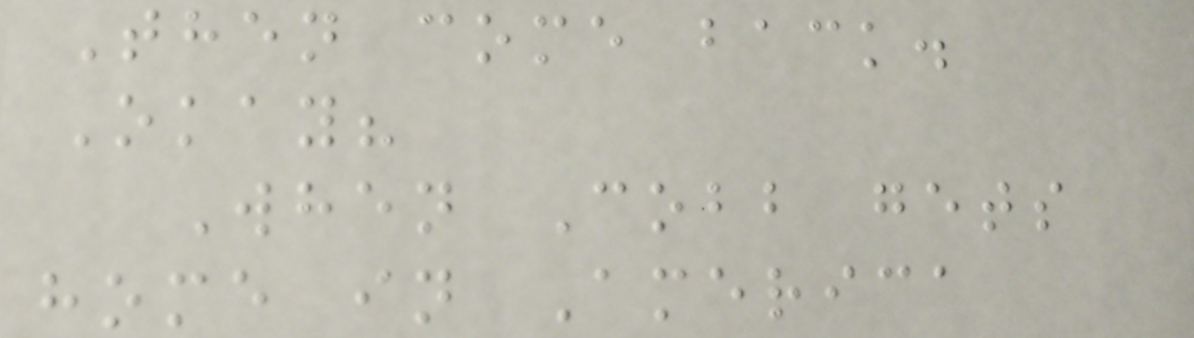Then come back.
Okay?
When Cobb gets
home in America
